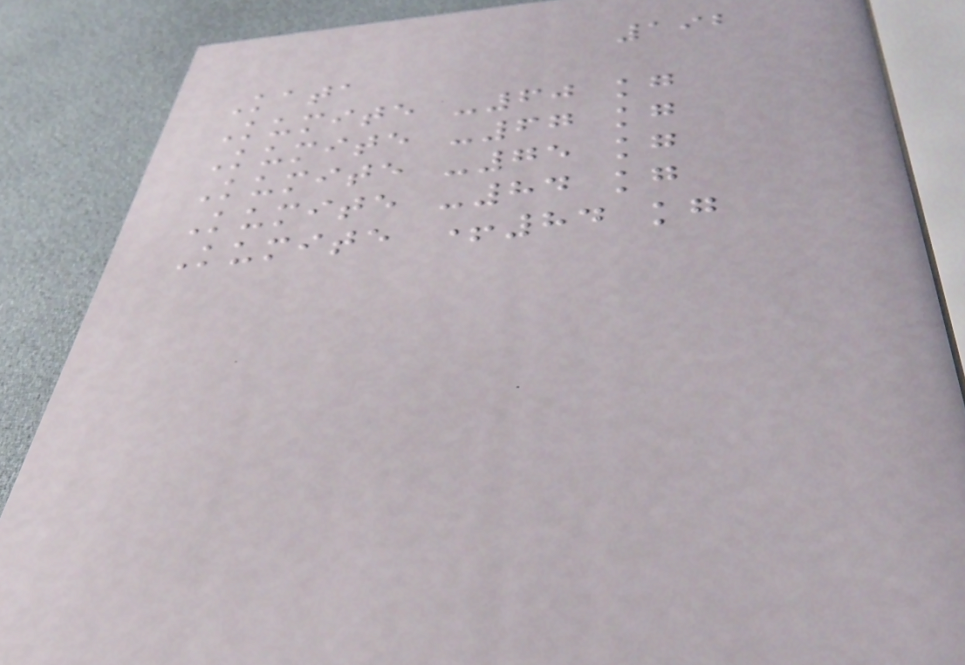192
Kata
Kumite -60 kg
Kumite -67 kg
Kumite -75 kg
Kumite -84 kg
Kumite +84 kg
